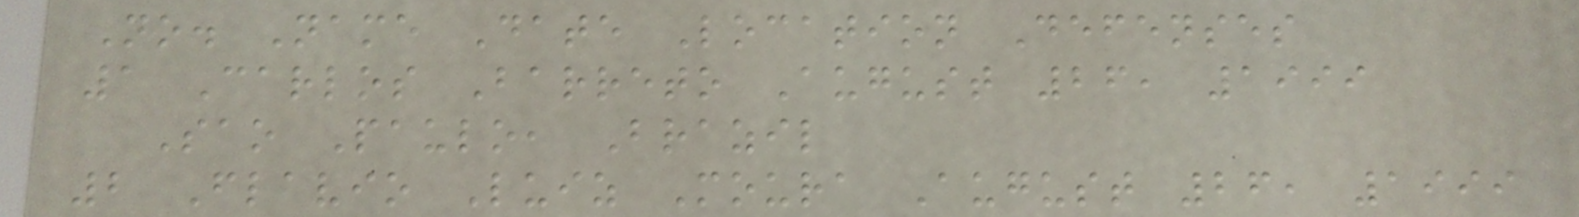No. Name Date Location Defenses
1 Carlos Barreto August 26, 1999
Sao Paulo, Brazil
2 Flavio Luiz Moura August 26, 1999
